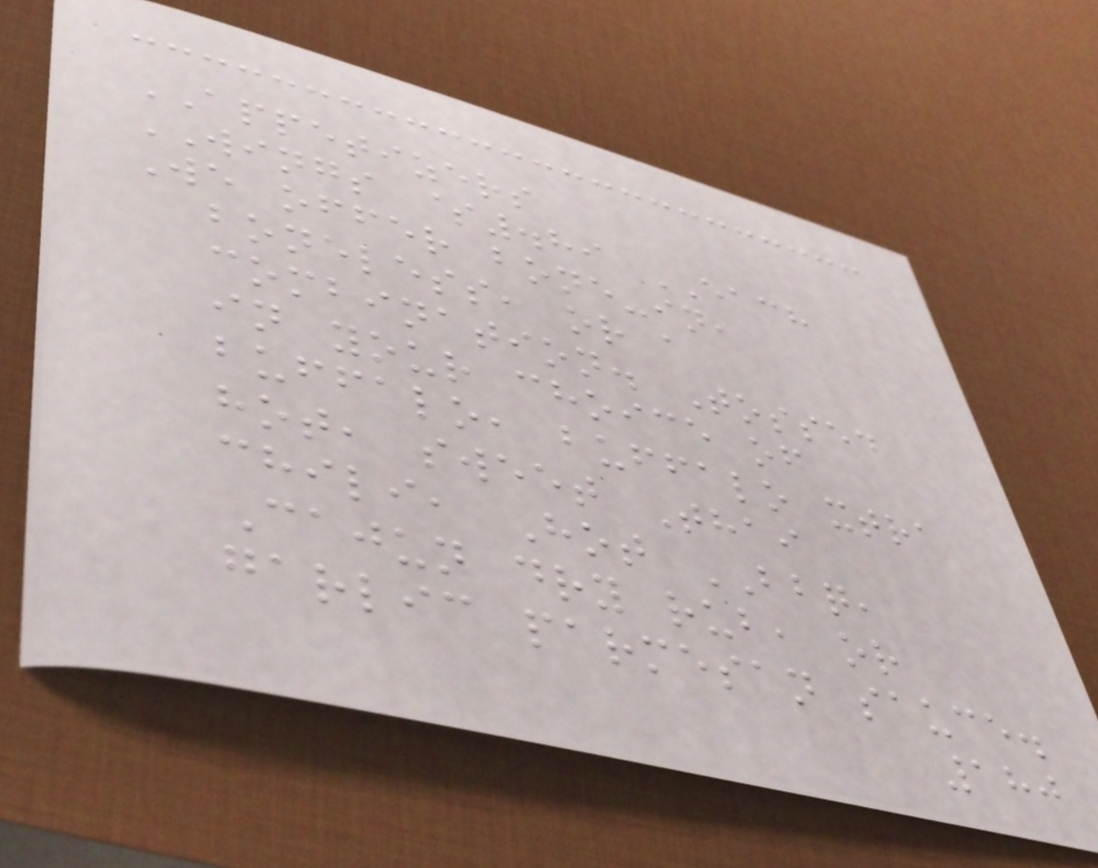APPETIZERS
WINGS $.89 EACH
We offer bone-in,
boneless, or a
combination. Tossed
in your choice of
buffalo, buffalo xtra
hot, sweet Thai
chili, Hot BBQ,
Cajun dry rub, or
garlic parmesan sauce.
180
